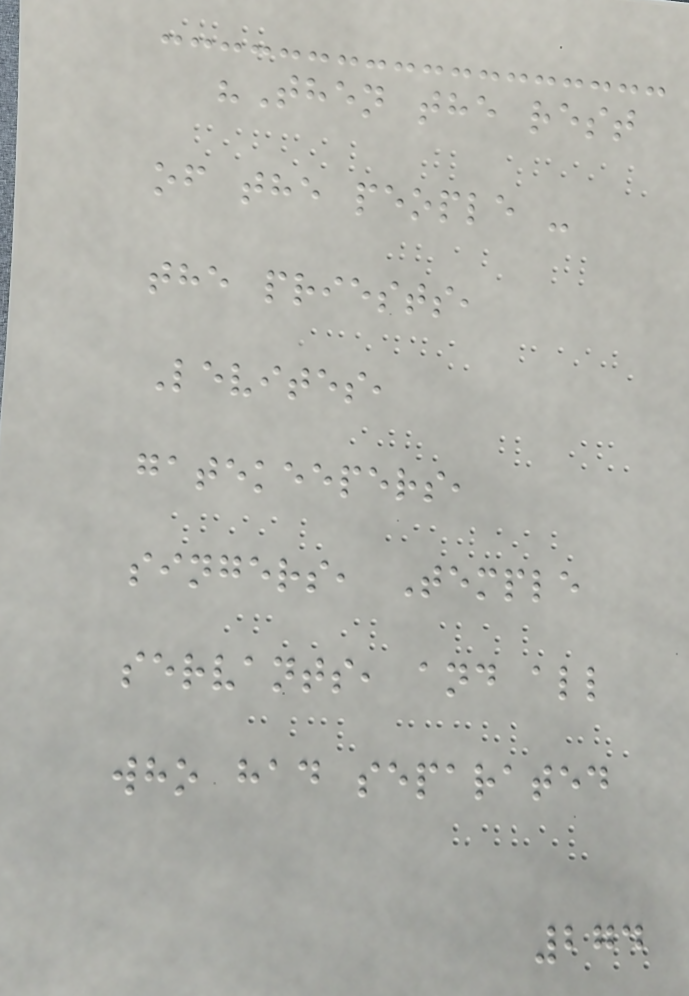"Then the rest
of the people -
the priests,
Levites,
gatekeepers,
singers, Temple
servants, and all
who had separated
274
